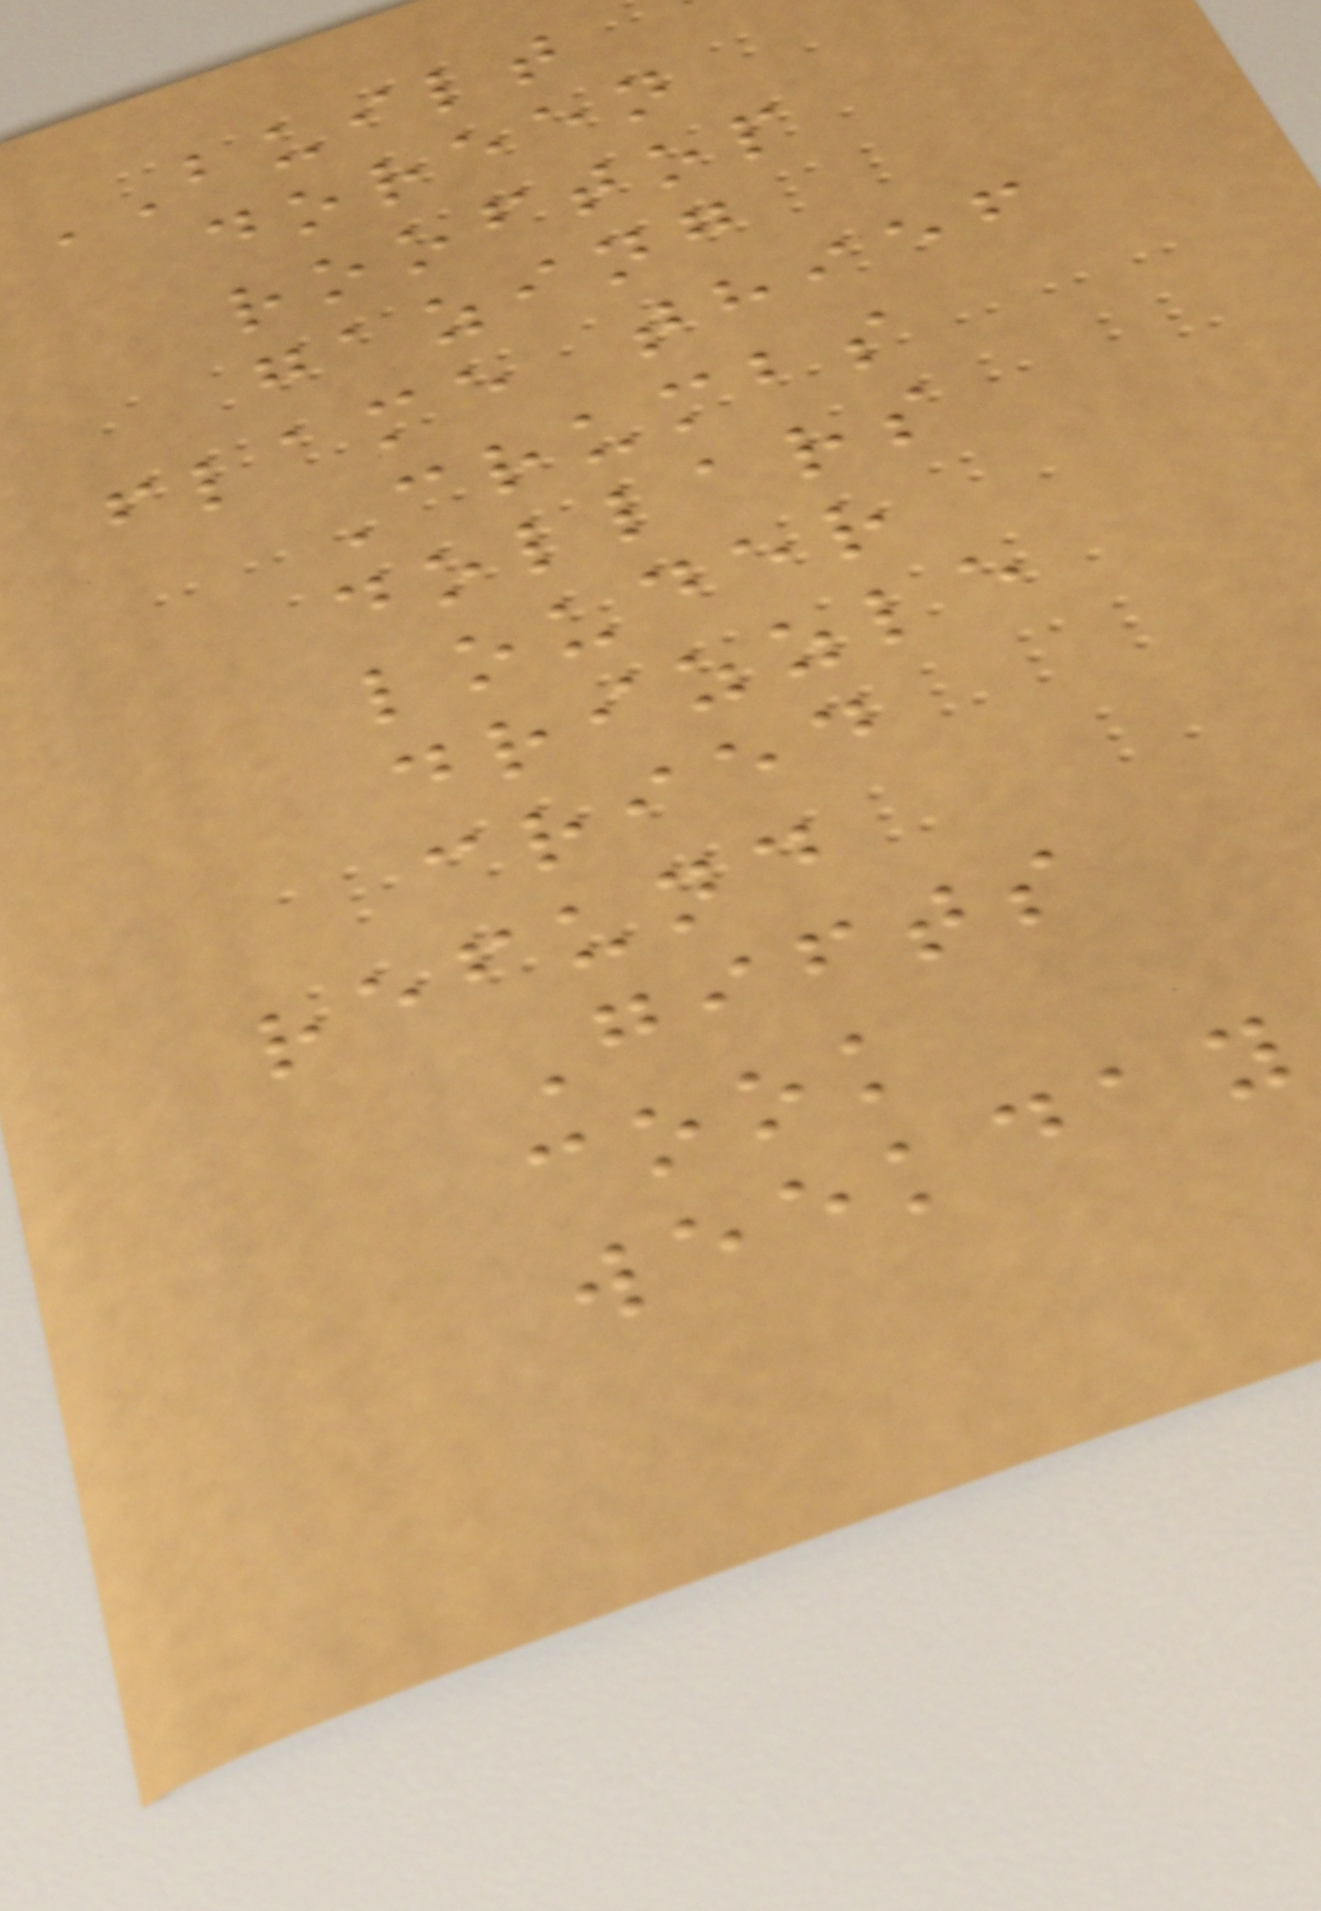BUILT
doreen
rooftop
gazing
flame thief
Crumbs
dollars
louder
drizzle
cried
refund
Gifts
cook
weekday
